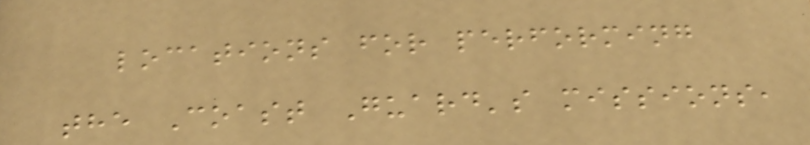locations for performing
the Coast Guard's missions,
